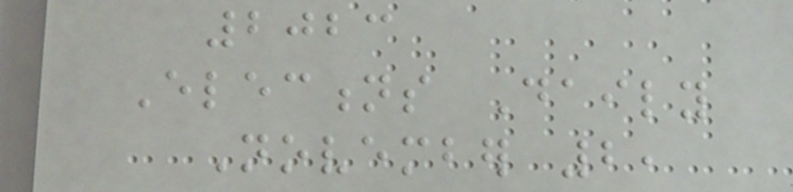2023
Elections Daily
November 2,
